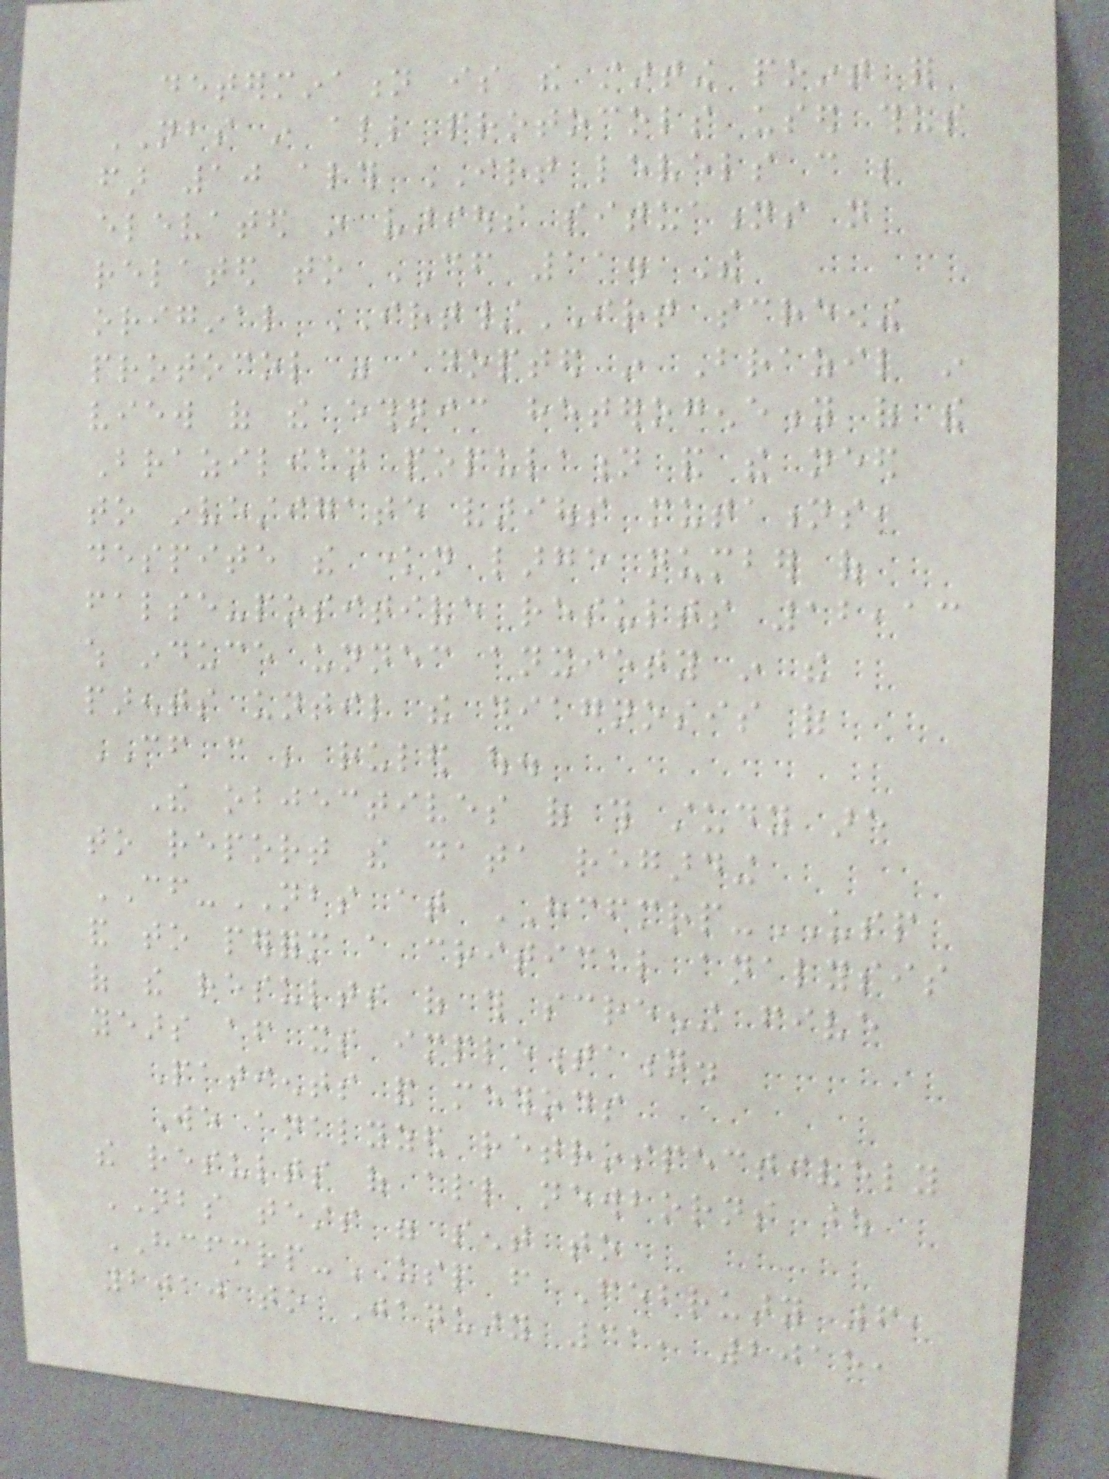determination is the starting point for
NBS in all protocols used thus
far 10 although IRT levels can be
elevated in various situations not
related to CF 11. The
original IRT/IRT screening
protocol was adopted in Brazil in
view of the ethnic heterogeneity of the
Brazilian population and the need
to investigate various mutations,
despite the known large number of
false-positive results 12,13
which induce unnecessary anxiety in the
parents until the diagnosis of
CF can be ruled out.
The objectives of this study are
to report the data regarding
CF-NBS at HCFMRP-USP
and to perform a critical analysis
of the results of this screening five
years after its implementation.
Patients and methods
We analyzed retrospectively
the results of all newborns whose
NBS tests were sent to
HCFMRP-USP from February 6,
2010 to January 31, 2015,
